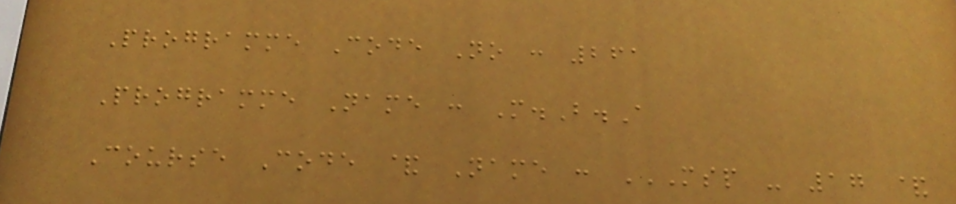Programme Code No : 261
Programme Name : M.B.A
Course Code & Name : MSP - 17 &
